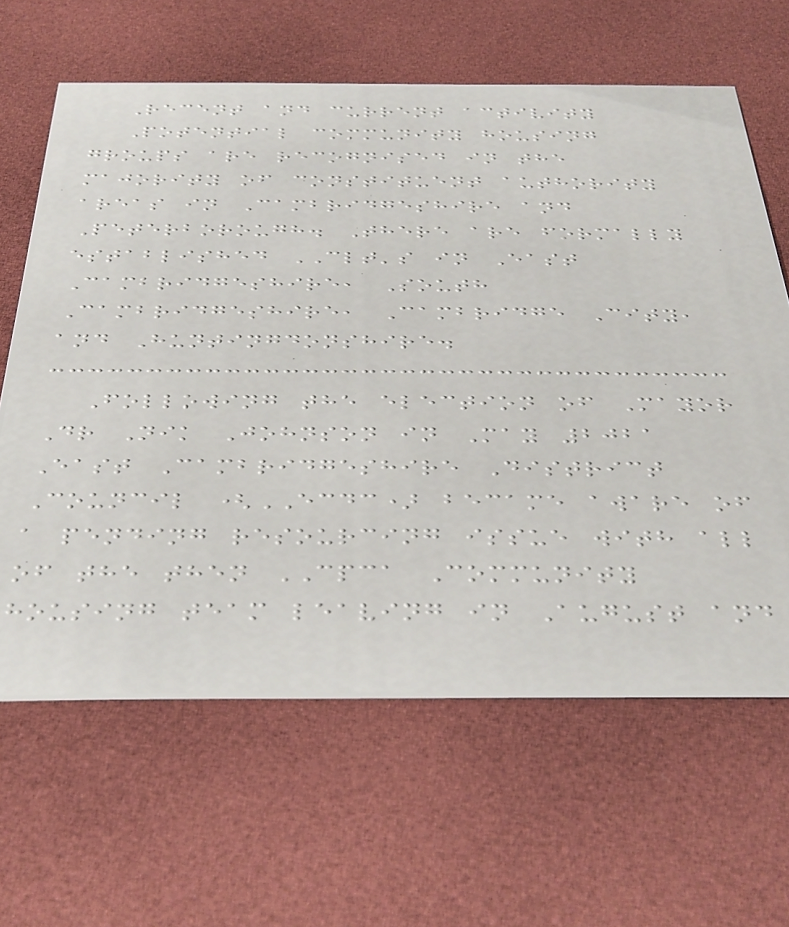Recent and current activity
Potential community housing
groups are recognised in the
majority of constituent authority
areas in Cambridgeshire and
Peterborough. There are formally
established CLT's in East
Cambridgeshire, South
Cambridgeshire, Cambridge City,
and Huntingdonshire.
Following the election of Mayor
Dr Nik Johnson in May 2021
East Cambridgeshire District
Council (ECDC) became aware of
a pending resourcing issue with all
of the then CPCA Community
housing team leaving in August and
